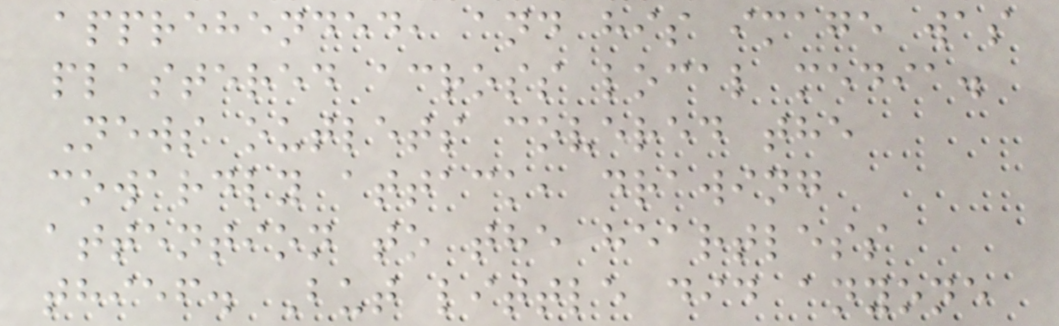apprehended, and his image was
plastered across local media.
News outlets covered the
cowardly attack, drawing
attention to the heartless
thief. But little did anyone
